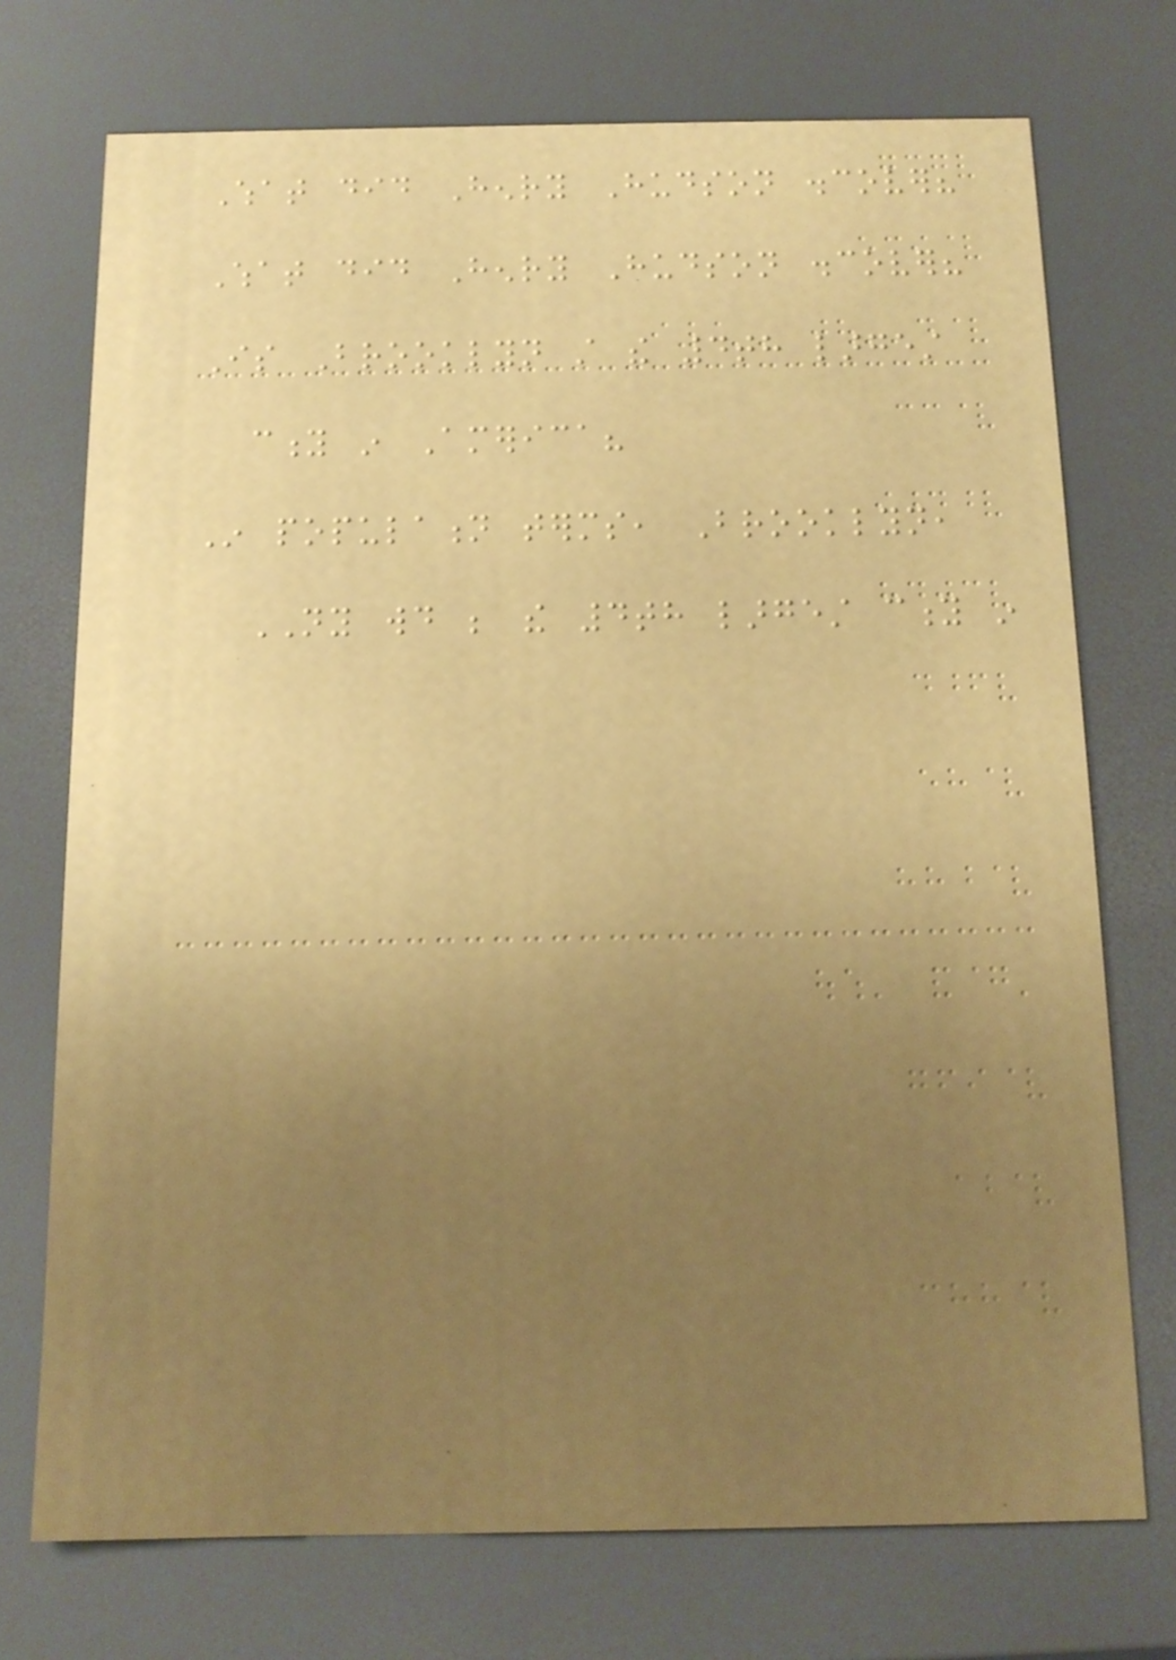What did Henry Hudson discover?
What did Henry Hudson discover?
Is Brooklyn still the 4th largest
city in America?
In population terms, Brooklyn,
NY would be the 4th largest city in
